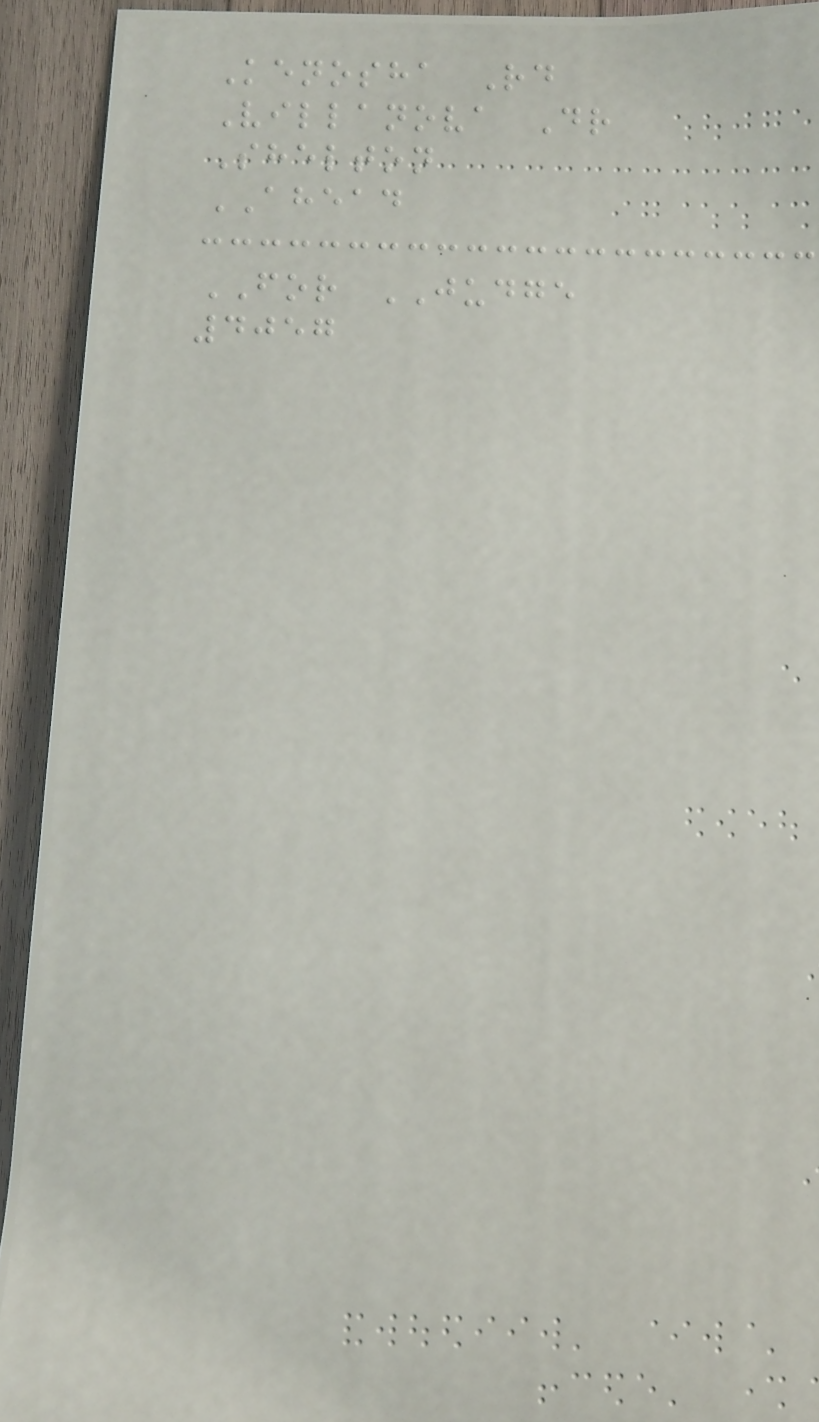Kenosha Rd
Villanova Dr
Shelton
AHEAD
FOR JUDGE
4057
